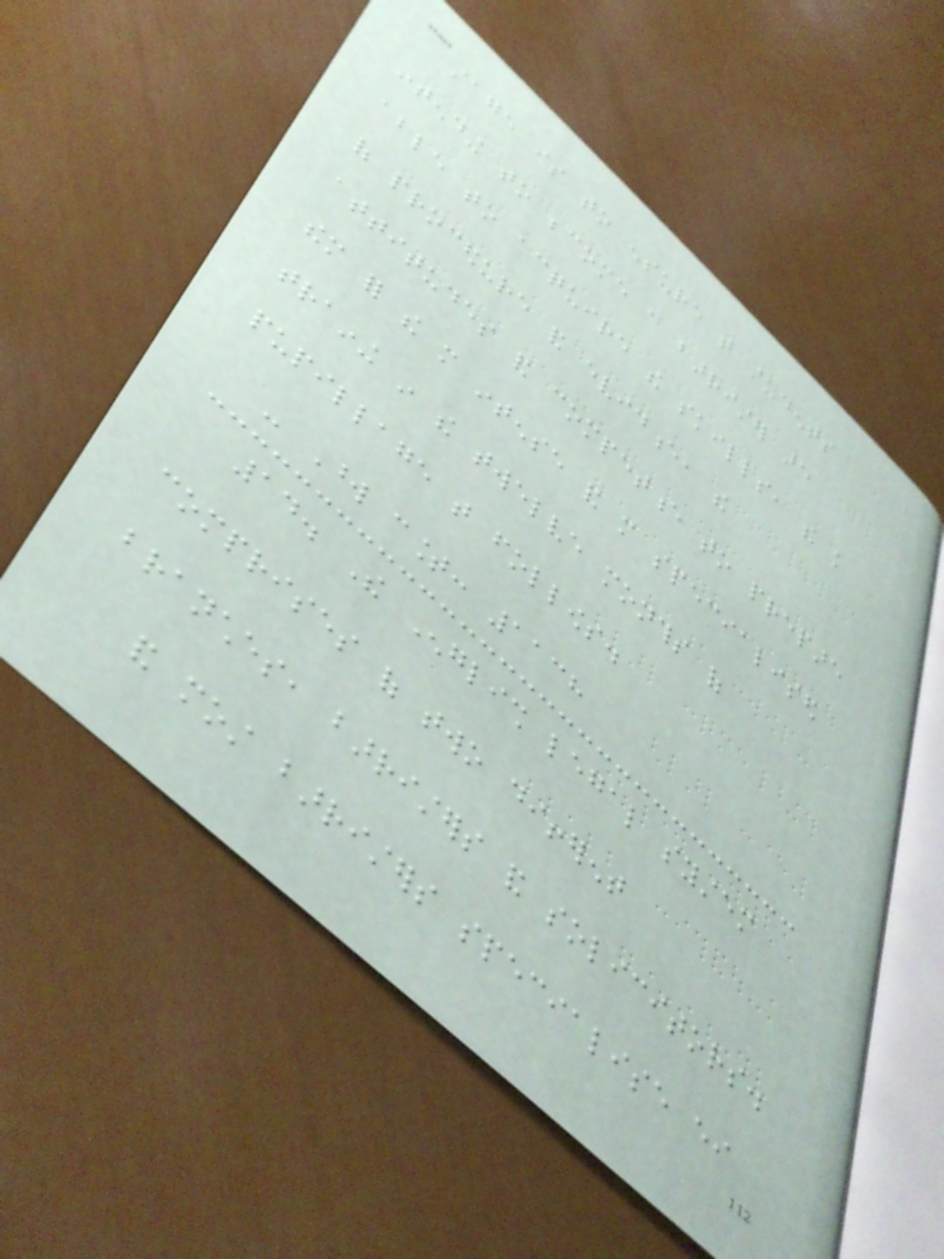stage is to ensure that students
intending to become a barrister are
able to acquire the skills, the knowledge
of procedure and evidence, the
attitudes and competence to prepare
them for the more intense and more specialised
training in the twelve months of
pupillage that follows.
- Word count: 1138
14. The English legal system
comprises of two different
branches, barristers and solicitors.
and most barristers specialise either
